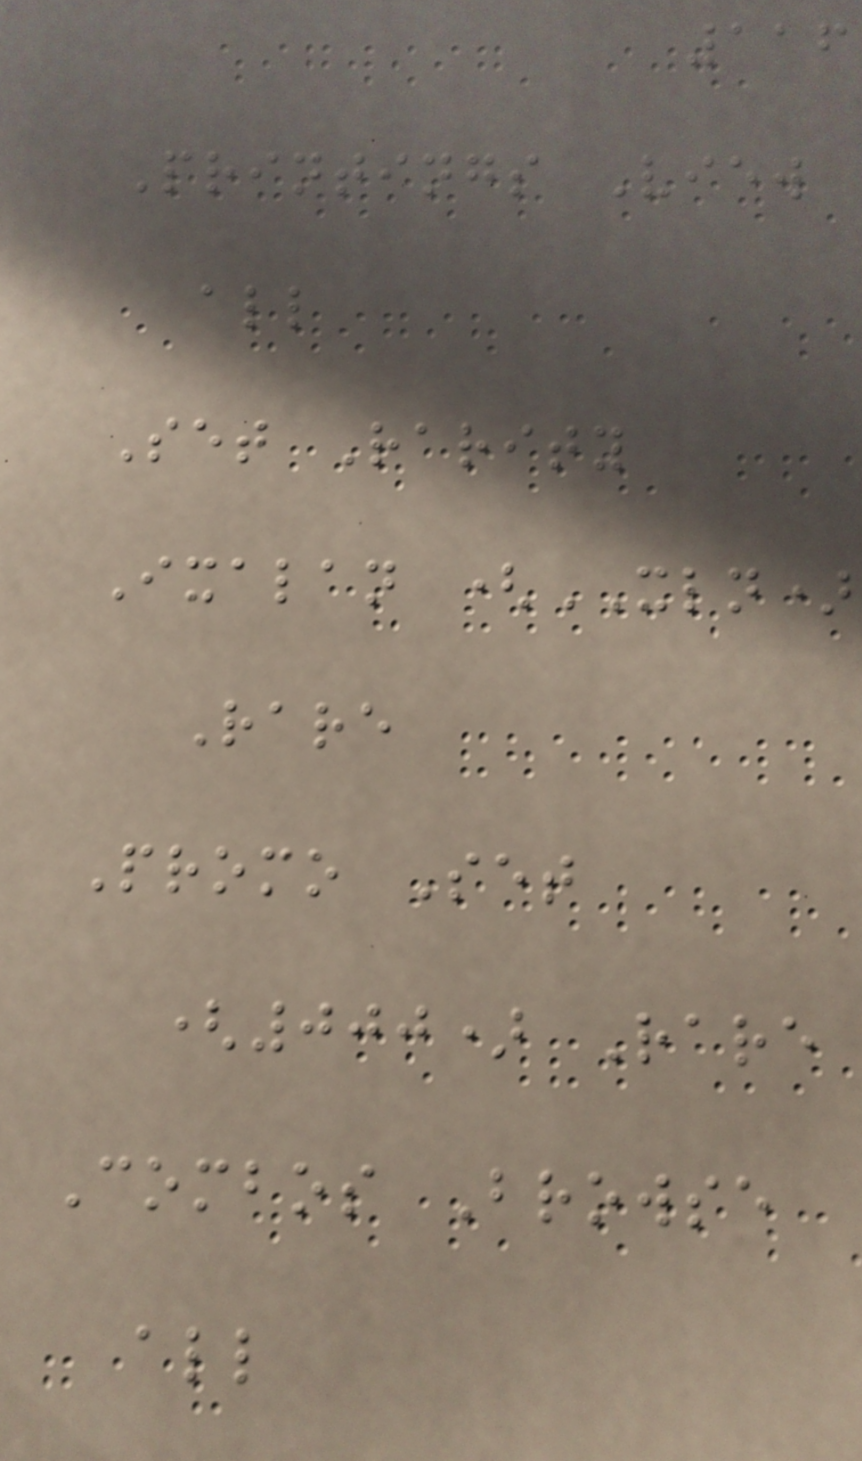116
Printings View
all
Set Rarity
Ixalan (XLN)
Rare
Promo Set
(000) Rare
Combos Browse
all
